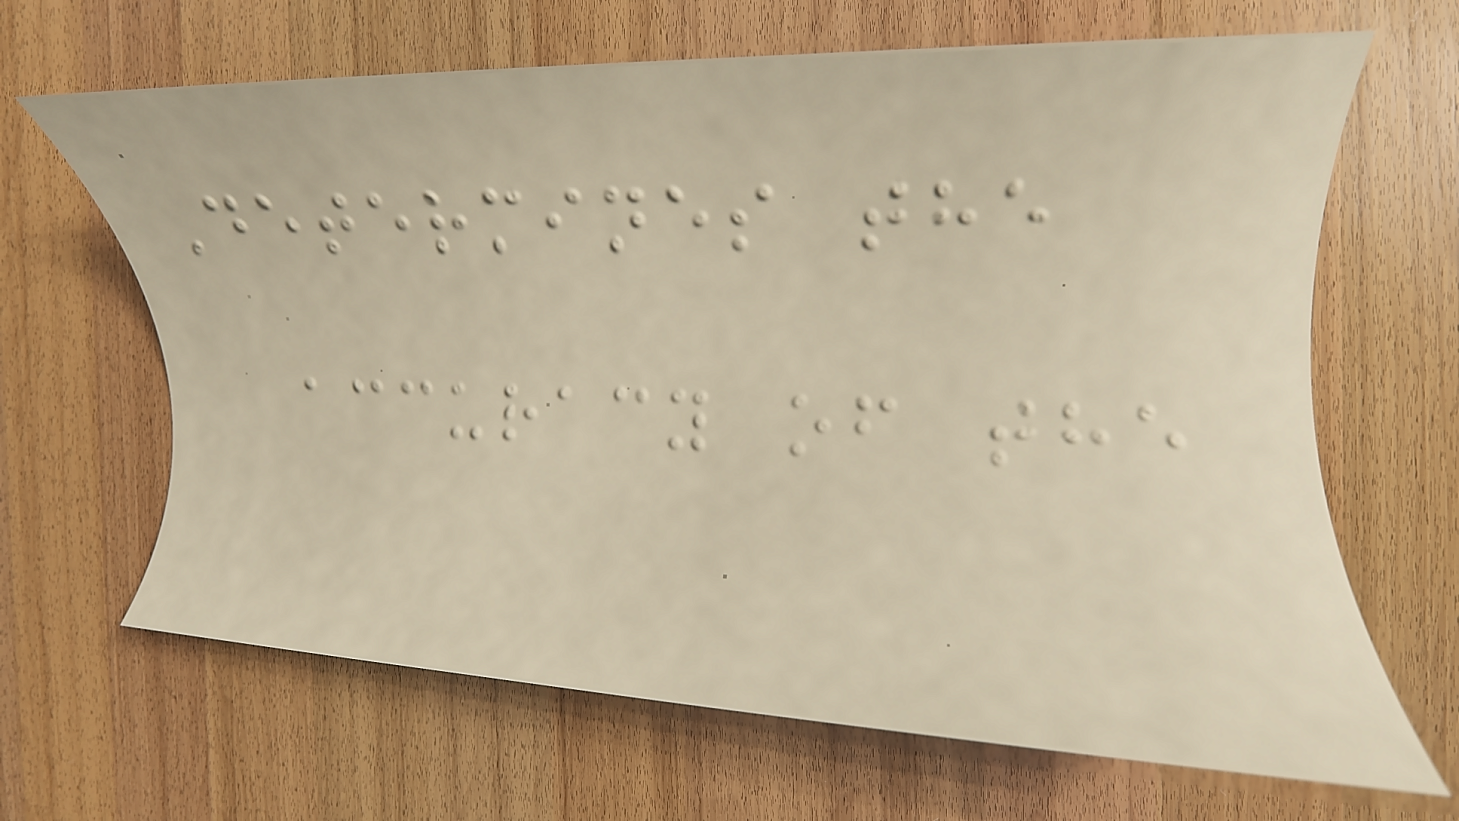Determines the
accuracy of the
